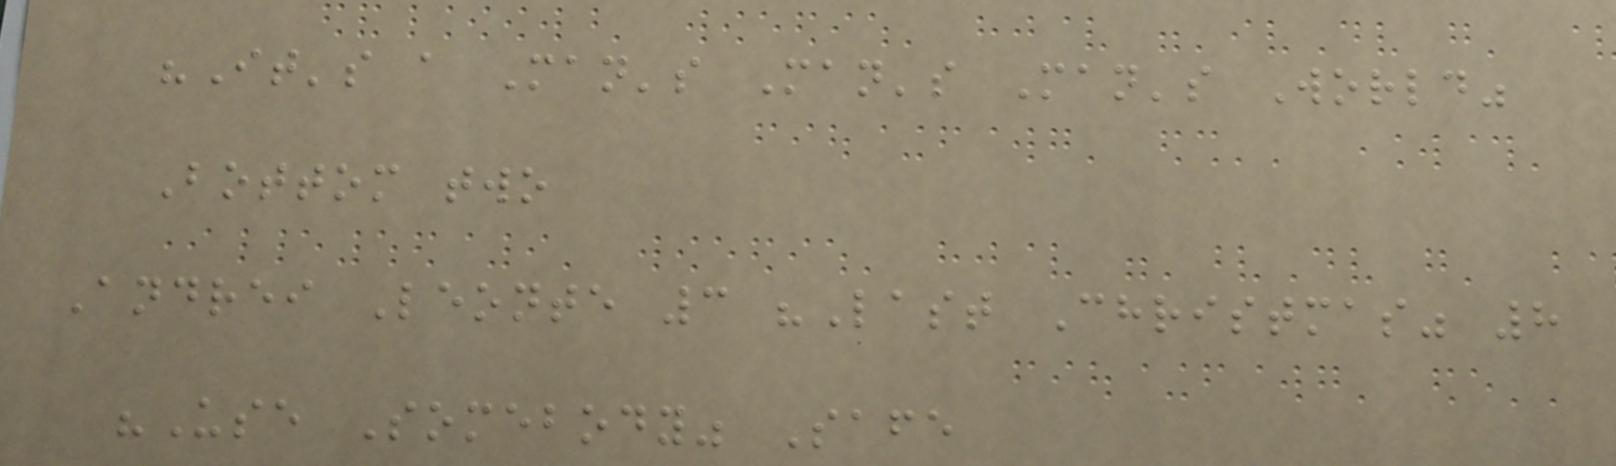"It's a Man's Man's Man's World"
Bottom two
Andrei Leonte 3 "Last Christmas" 8
"Use Somebody" Safe
